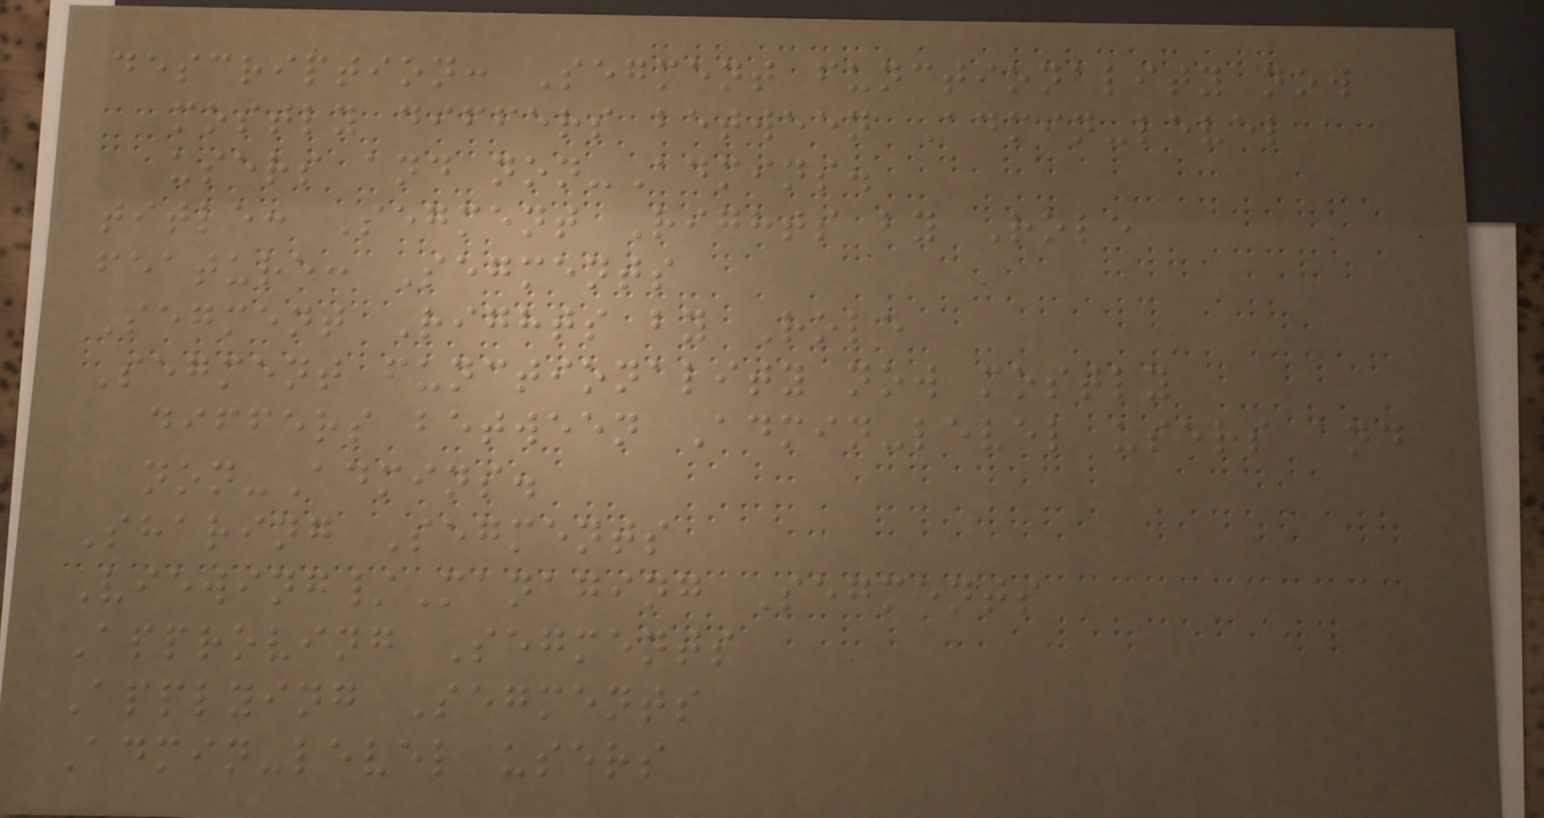description: Segment functionality now
mostly differs between Admin-level
users and non-Admins.
title: Segment Rights by Role
feature: Segments
Segment Rights by Role
Segment functionality now mostly
differs between Admin-level users and
non-Admins.
Sharing Segments
Viewing/Managing Segments
Approving Segments
Applying Segments
Admin-level users
